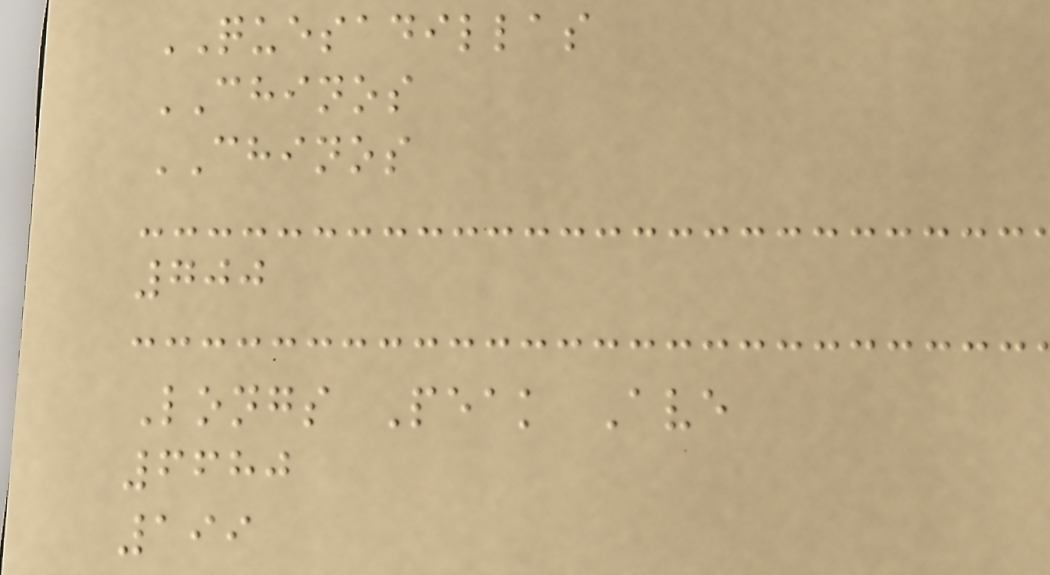QUESADILLAS
CHINOS
CHINOS
700
Longs Peak Ave
6680
199
